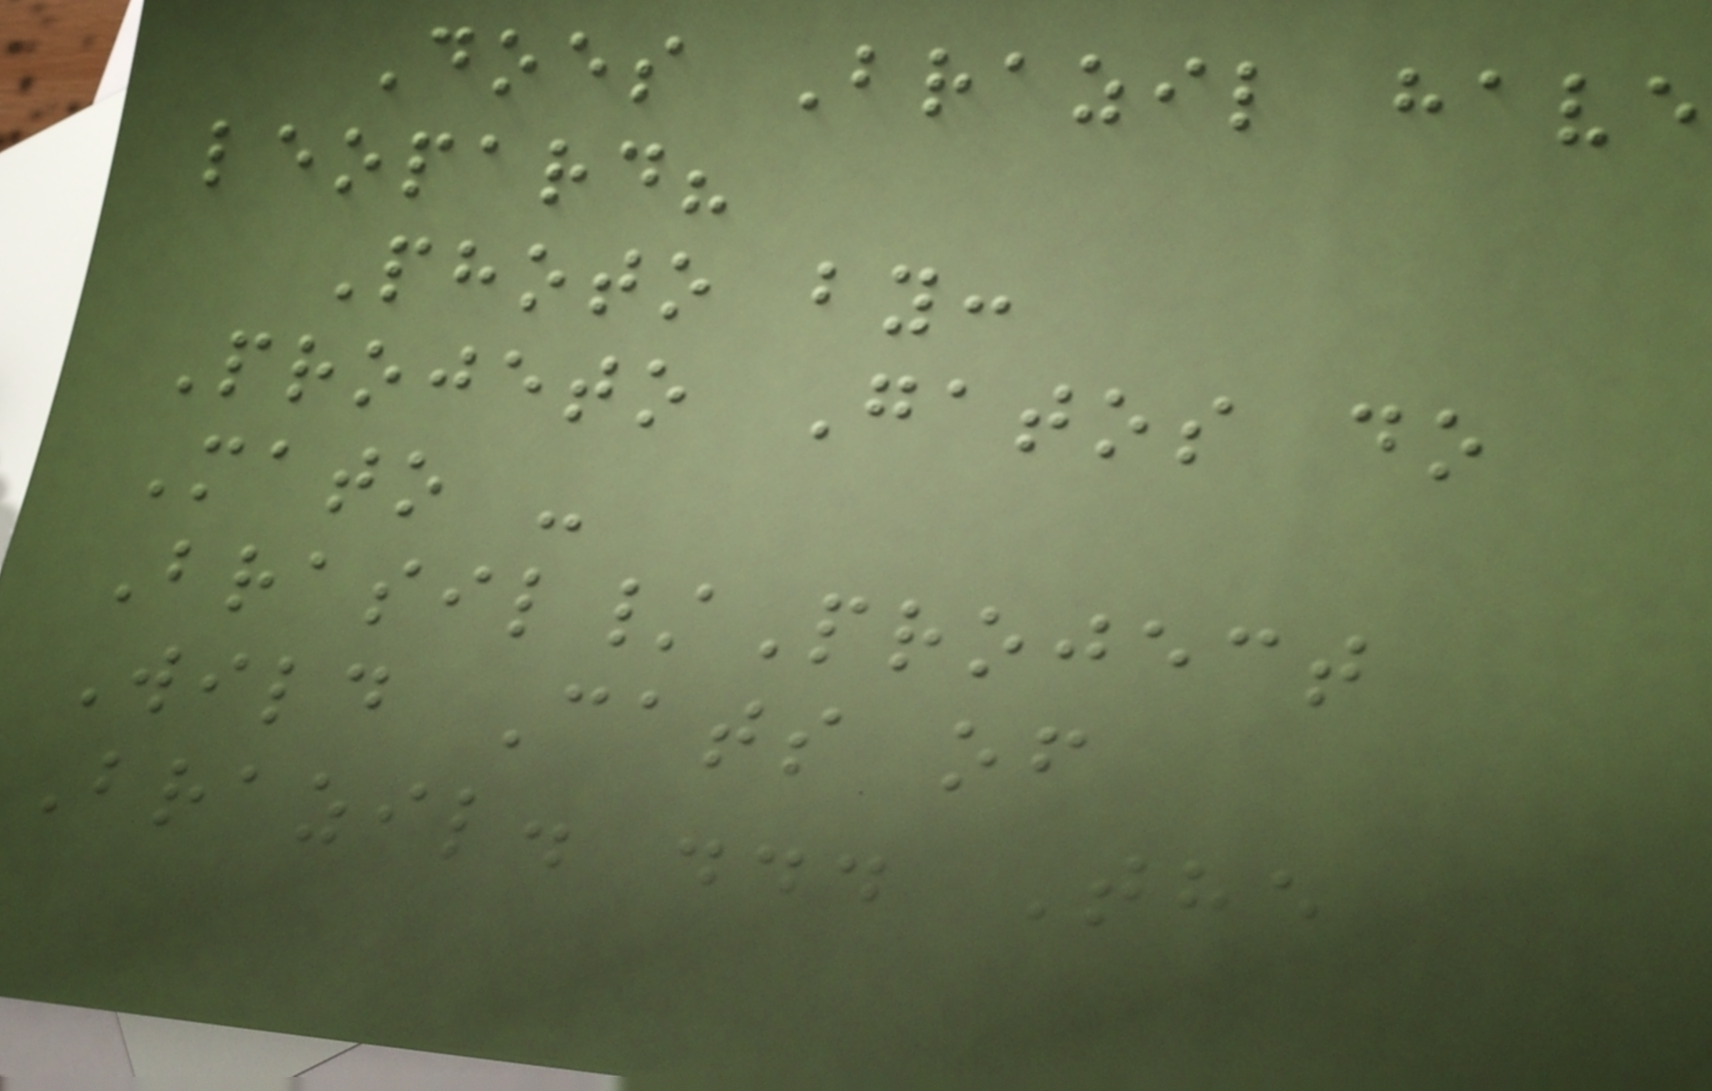Does Brazil have
leopard?
Photo by:
Projeto Gatos do
Mato -
Brasil/Project
Wild Cats of
Brazil. ... The
